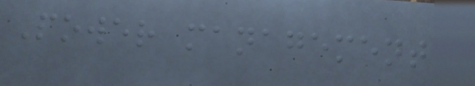Power management
